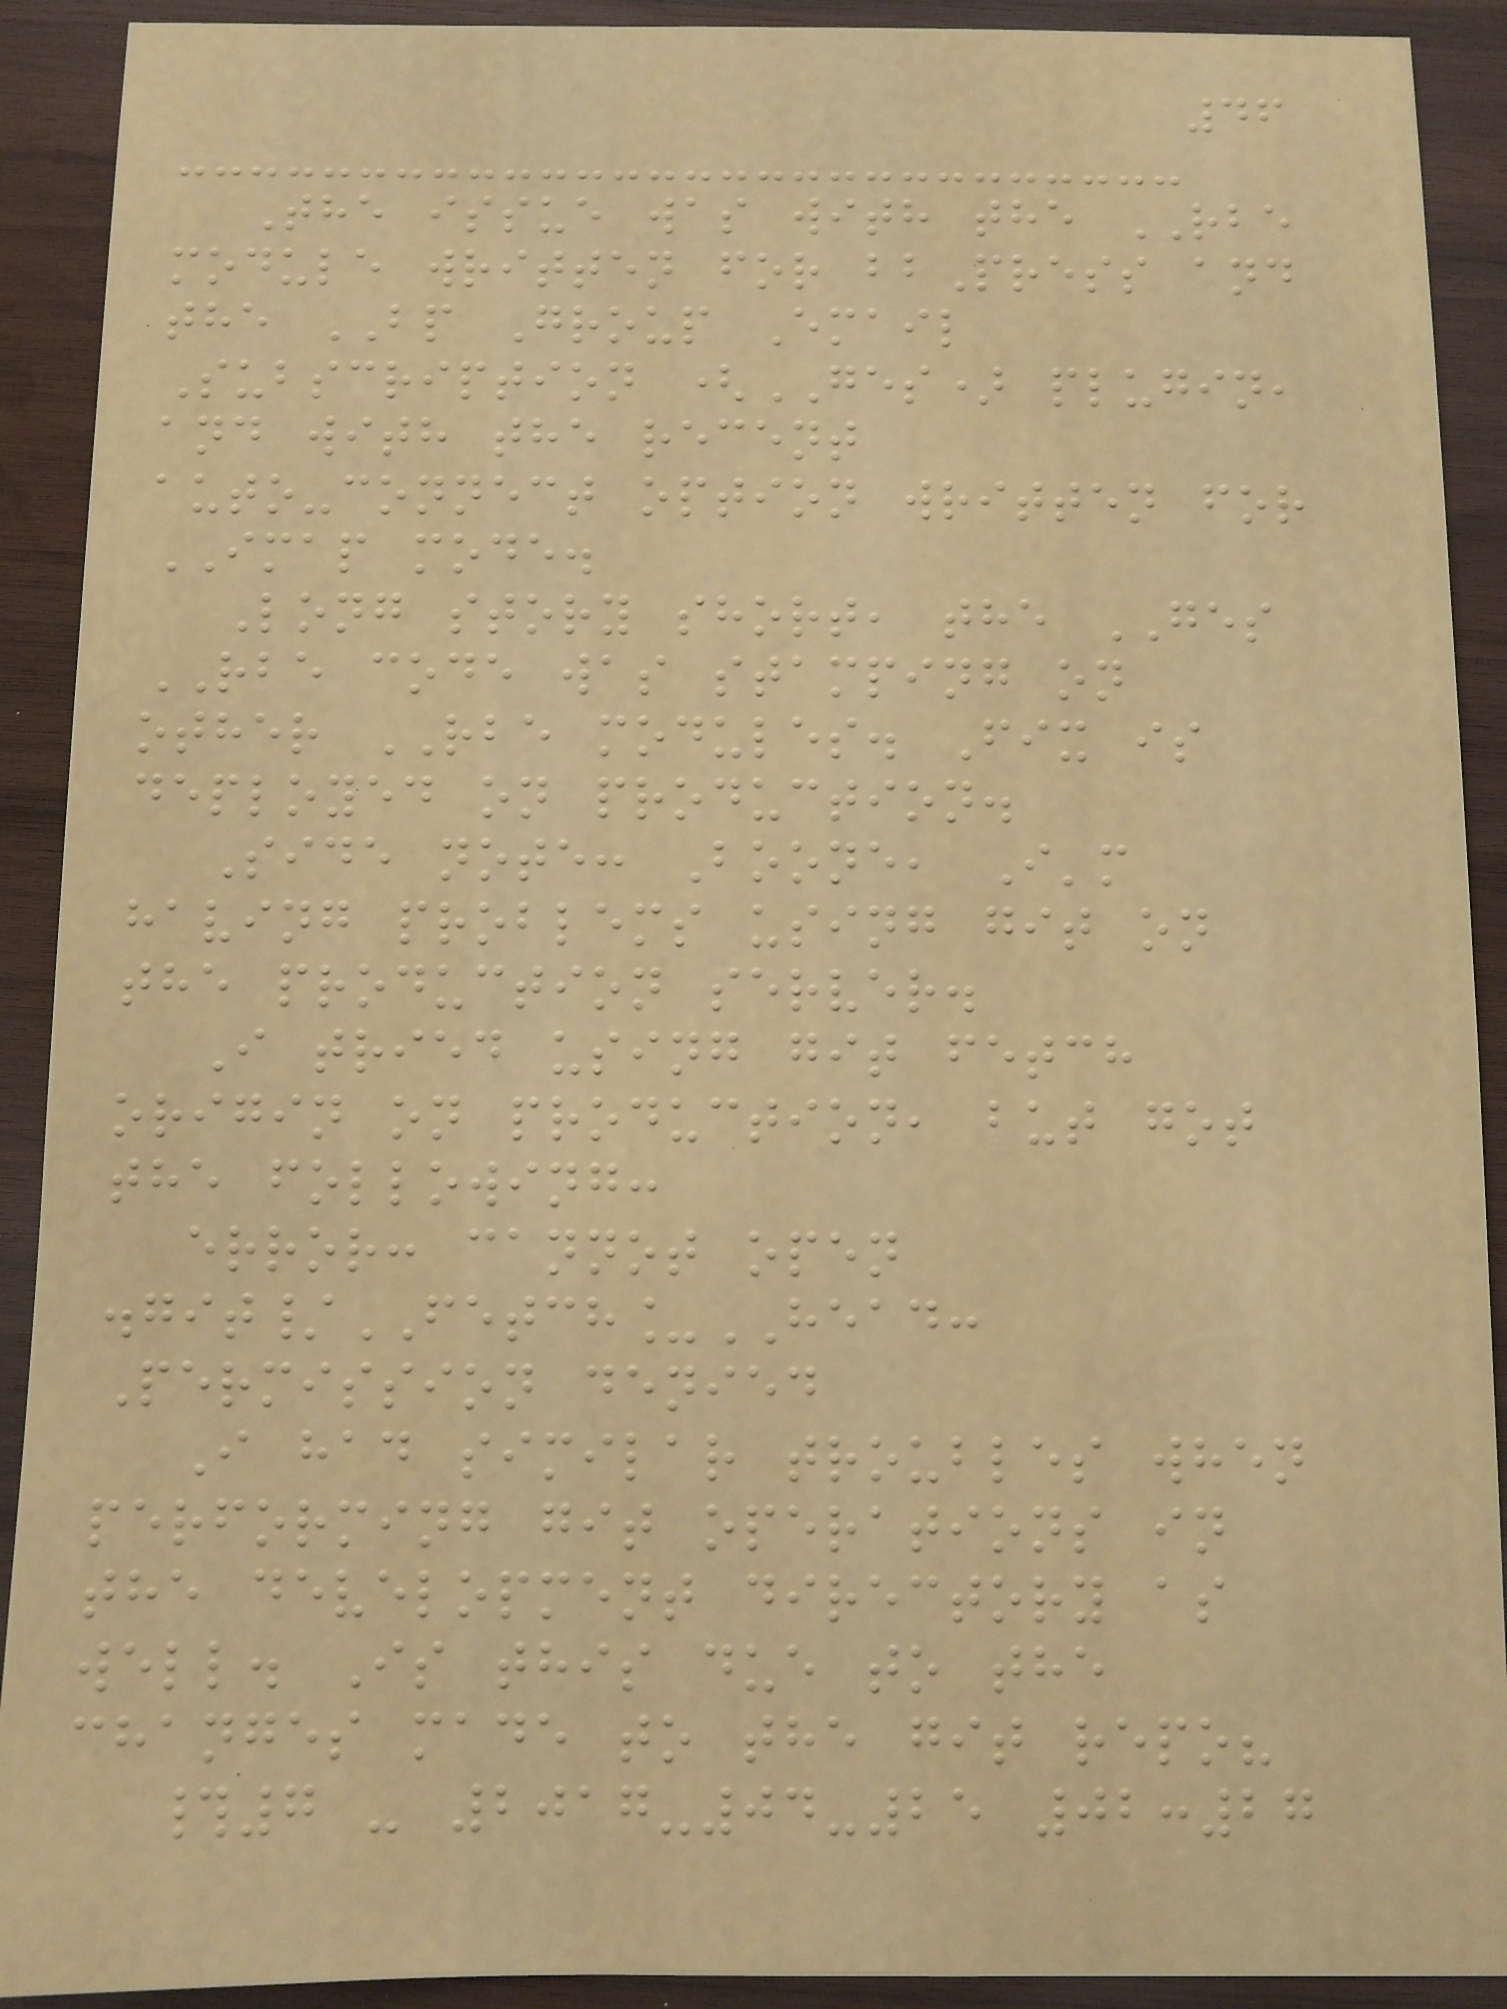46
The issue was with the RBE
module written for bbPress and
the BP Group Email
Subscription (GES) plugin,
and with the recent
auto-connect option written for
IMAP mode.
Long story short, the GES
RBE code was stamping on
other RBE modules. Fix is
deployed on production.
Side note: Boone, I'm
having problems using git on
the production server.
I tried using git fetch
origin on production, but got
the following:
error: cannot open
.git/FETCH_HEAD:
Permission denied
I had similar troubles when
performing git operations in
the development directory as
well. Is this due to the
changes made to the git repo?
#7 - 2017-04-25 02:27
